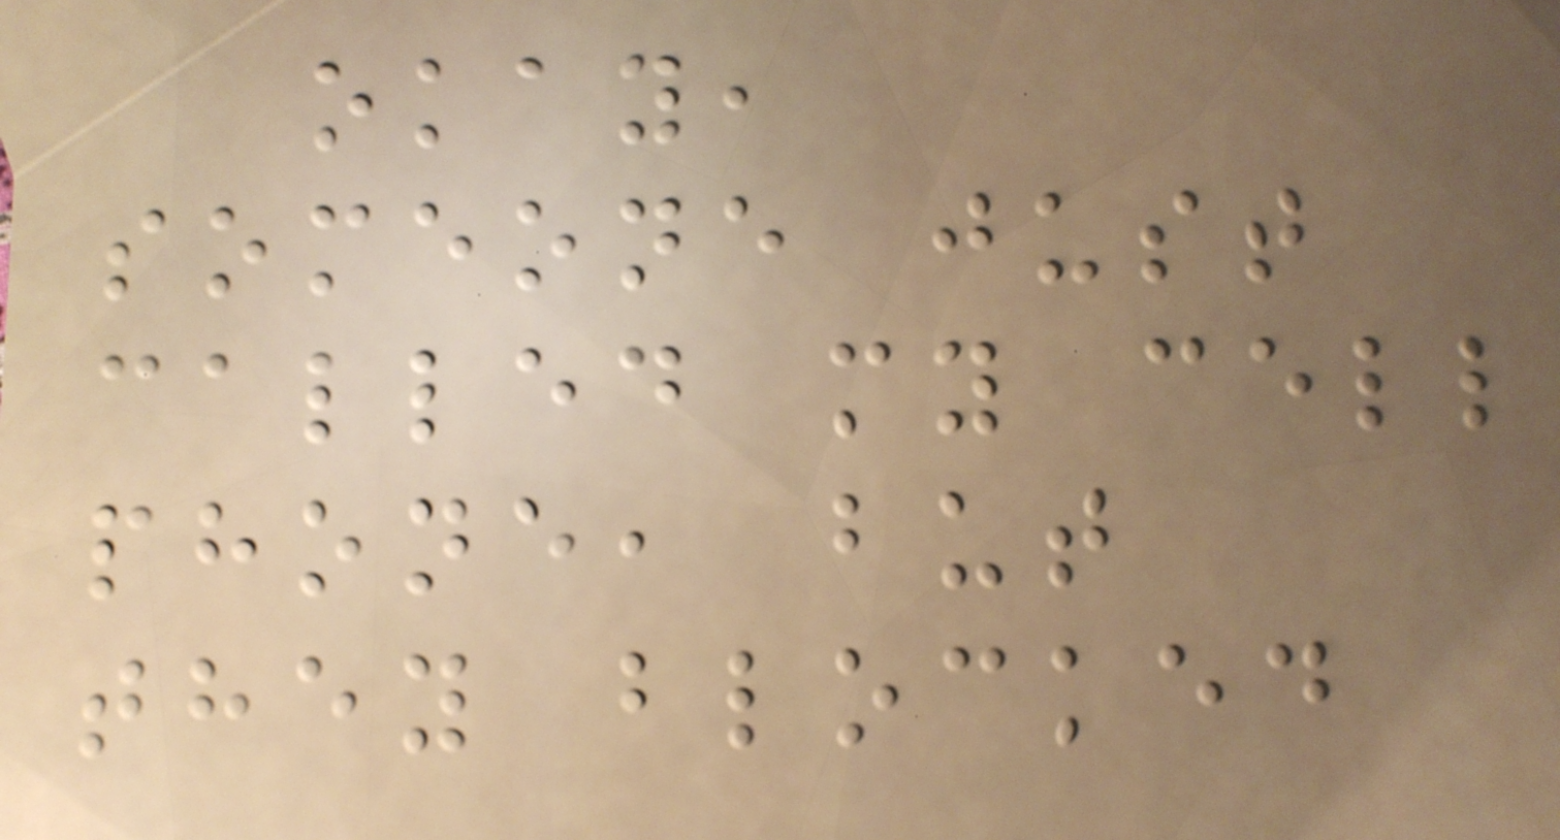okay,
someone just
called my cell
phone, but
they blocked
